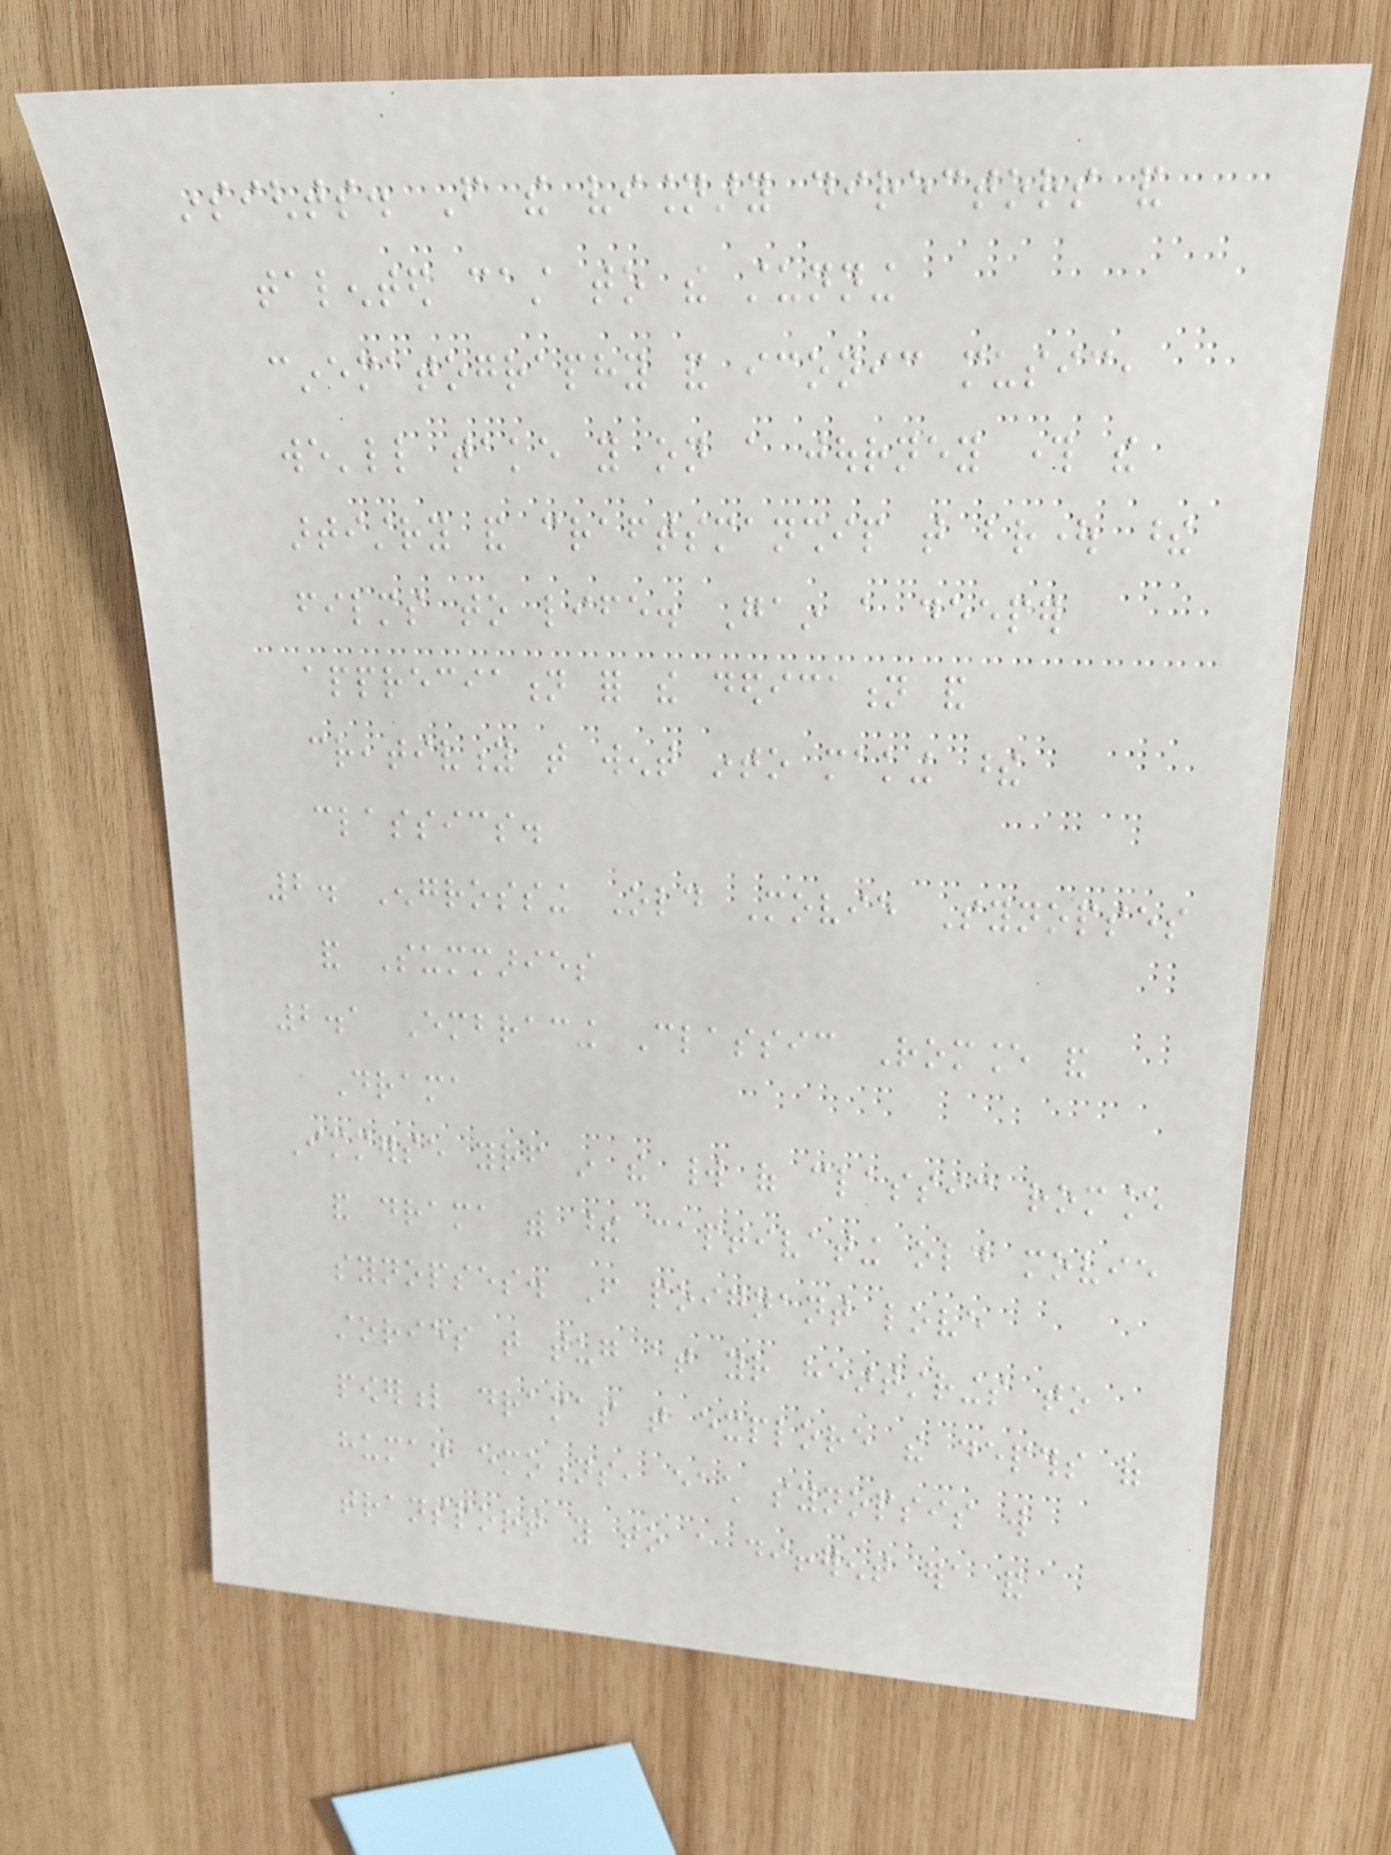insights. From the visionary directors and
talented cast to the stunning
cinematography and iconic music,
we'll take you on a journey through the
artistry and craftsmanship that brought these
films to life. Gain a deeper
appreciation for the dedication and
creativity that went into making these
classics.
2. Engrossing Old Movie Synopses
and Summaries
2.1 Embracing Classic Romance and
Drama
Immerse yourself in the world of classic romance
and drama with these captivating old movie
synopses. From poignant love
stories that tug at your heartstrings to
powerful dramas that explore the depths of
human emotions, each synopsis will
transport you to a different era and
